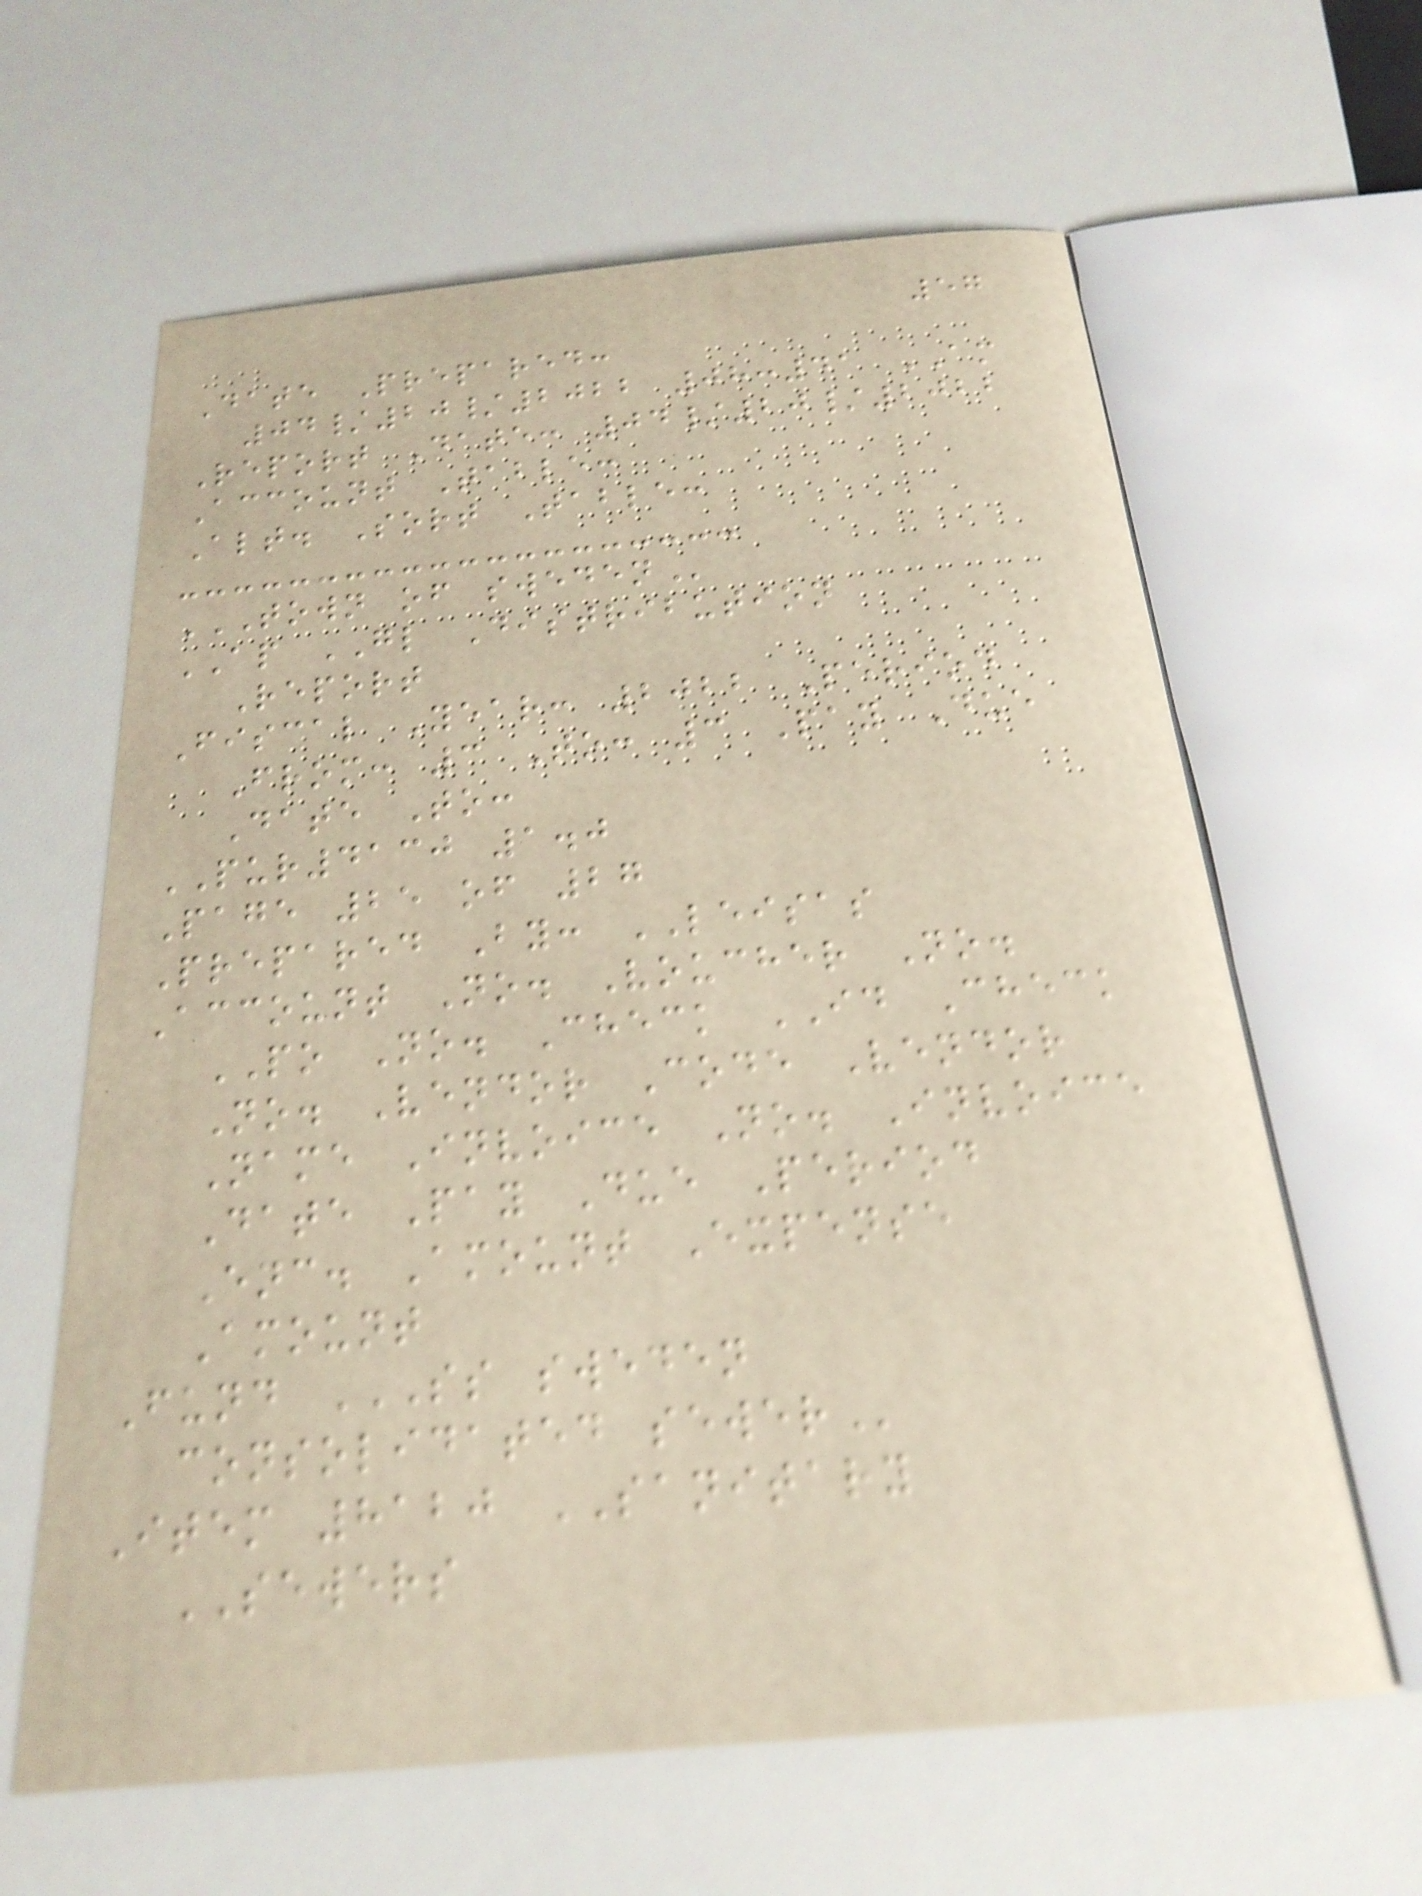57
Date Prepared:
04/20/2022 08:41 AM
Report Date: 04/20/2022
Account Table:
Alt. Sort Table:
TOWN OF SWEDEN
AP GL Distribution
Report
Fiscal Year: 2022 Period
From: 3 To: 3 Pay Due
Date To:
PUR4130 1.0
Page 25 of 27
Prepared By: LEISAS
Account No. Voucher No.
PO No. Check ID Check
No. Vendor Code Vendor
Name Invoice No. Invoice
Date Pay Due Period
Enc. Amount Expense
Amount
Fund SS SWEDEN
CONSOLIDATED SEWER
Item 8120 SANITARY
SEWERS
